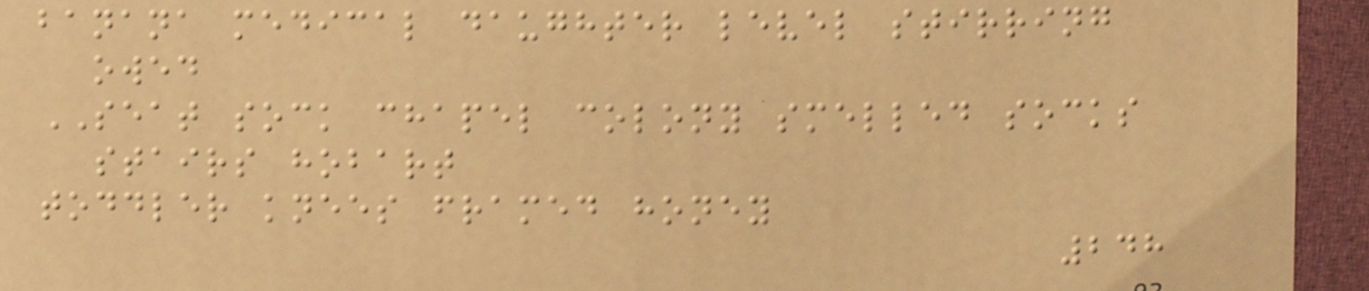banana medical daughter level stirring
owed
SEAT sock chapel colony smelled socks
stairs hobart
toddler knees framed honey
248
